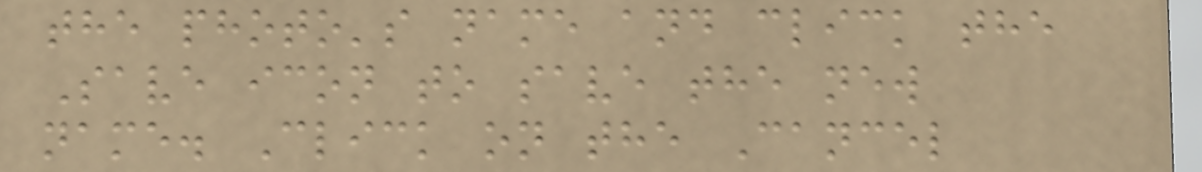the photo's name and click the
Save icon to save the new
name. Click on the Cancel
